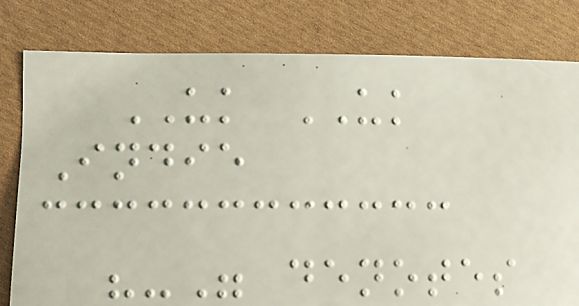UK UK
Indie
"-" denotes
